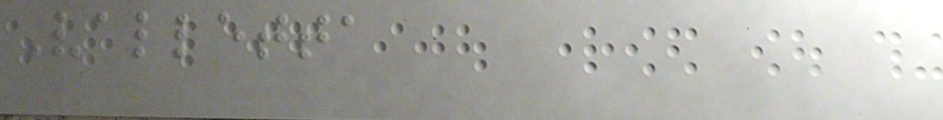Valletta
